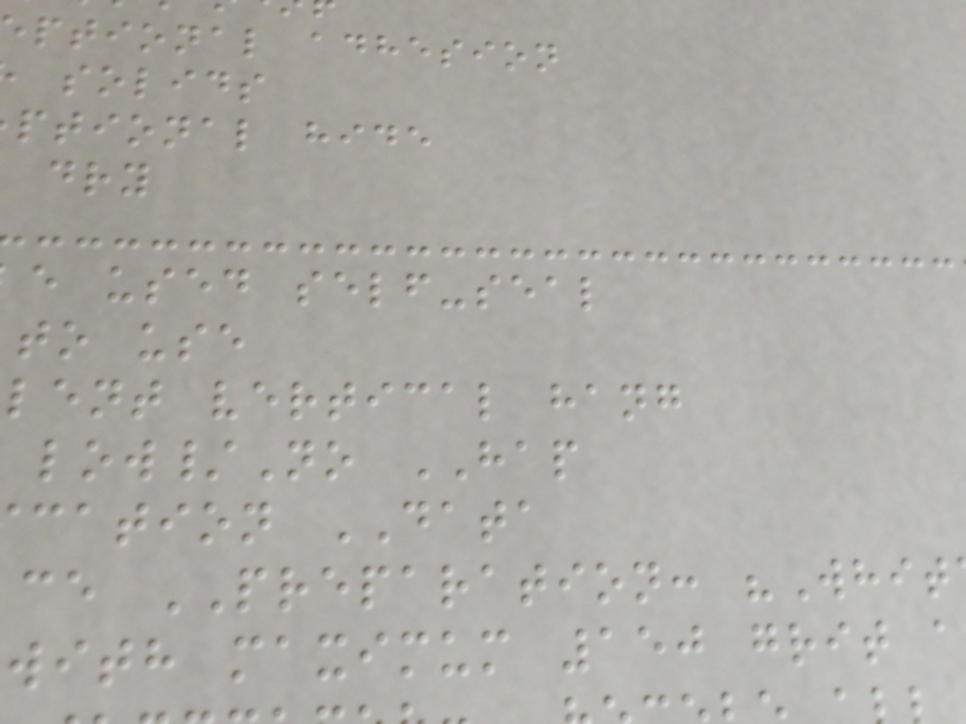ptional adhesion
solids
ptional hide
e used self-seal
to use
lent vertical hang
low/No HAP
cation DATA
ce PREPARATION: "Whit
with maximum 150 grit a
